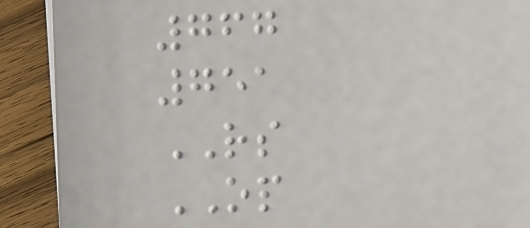767
751
RS
OP
